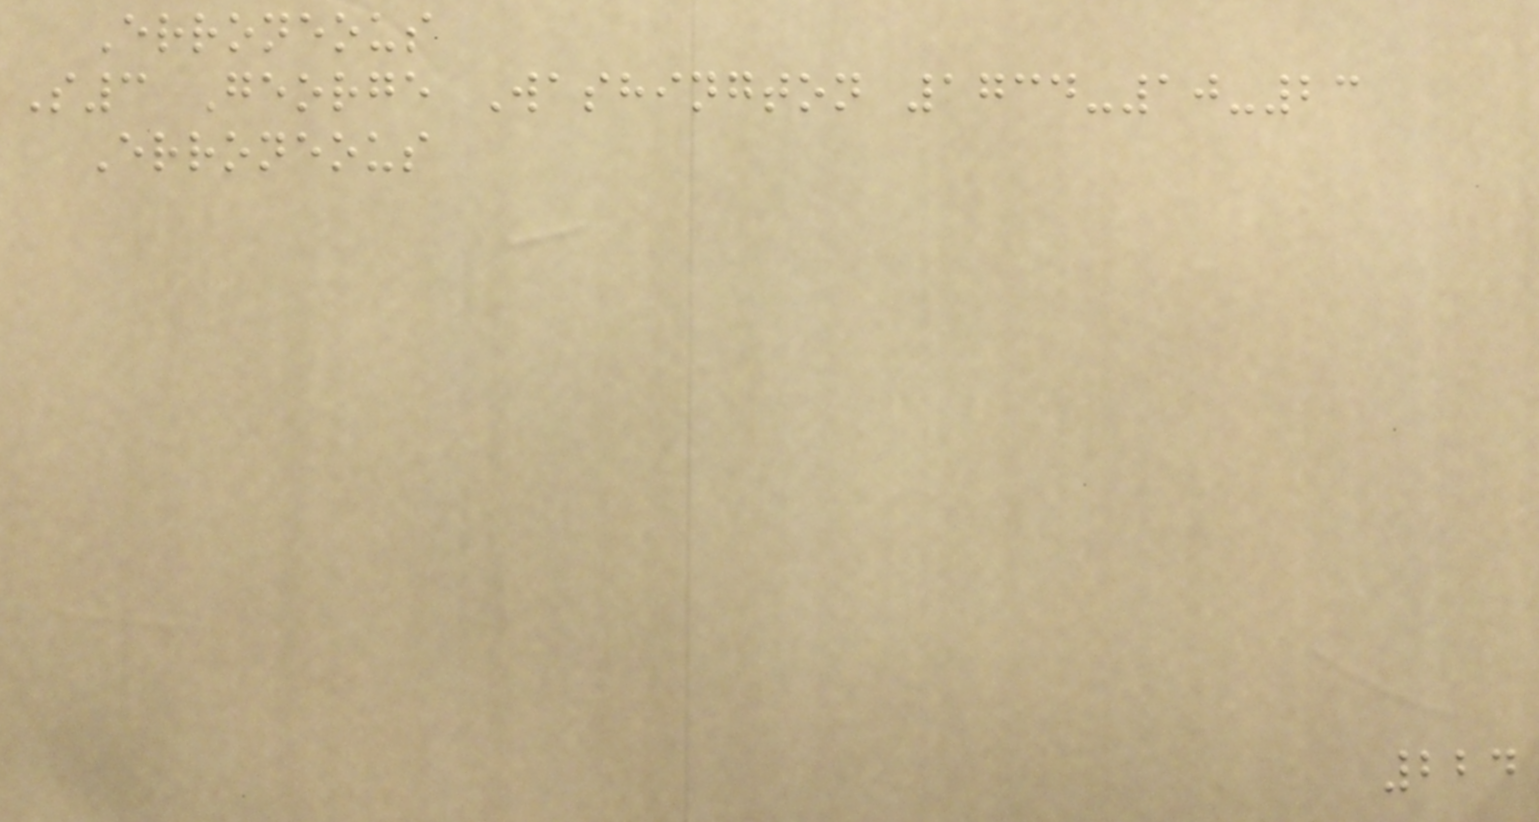Erroneous
S3 George Washington 1734-10-23
Erroneous
224
